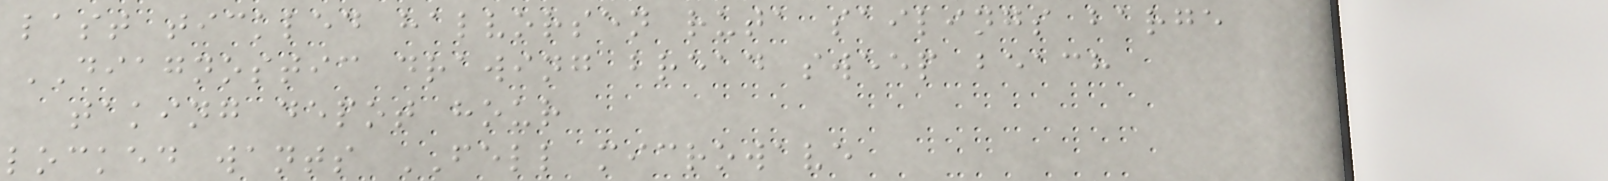last tickled halvorsen ruta sailings barge
DIAGNOSTIC drawing bread sweep beach
taking depot hour
locked wants FELL microwave
